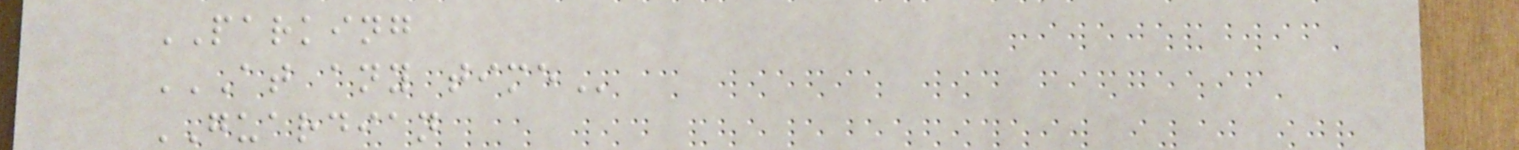PARKING
AT ANY TIME
GUARDIAN
